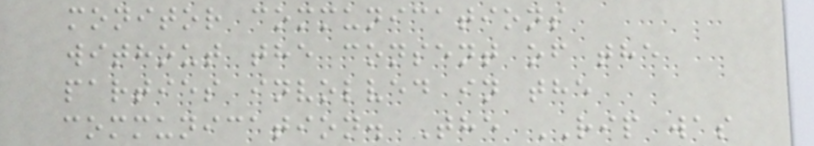monitor communications
without the consent of the
parties involved in the
communication. The RIP was
